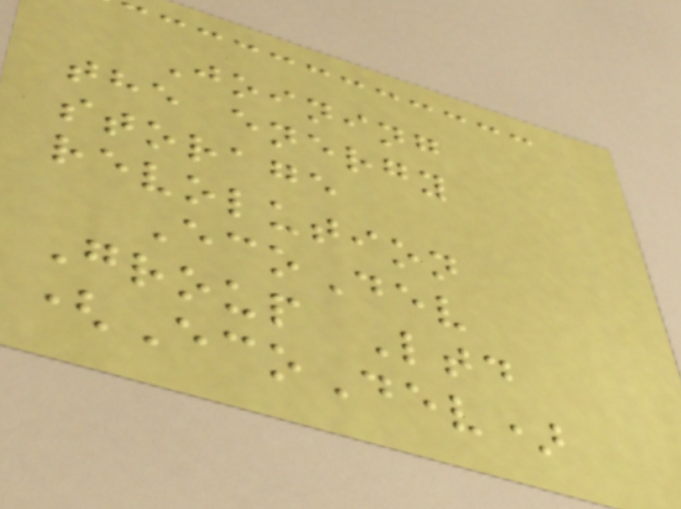Joining
the energy
storage
revolution
EcoDev
Group Ltd
(EcoDev)
